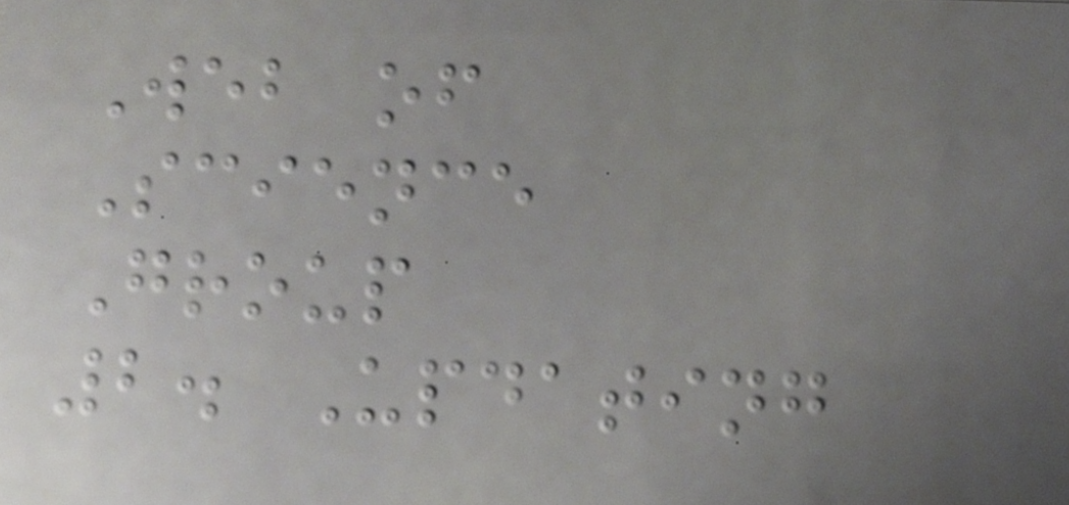Web of
Science
Group
2. Updating
